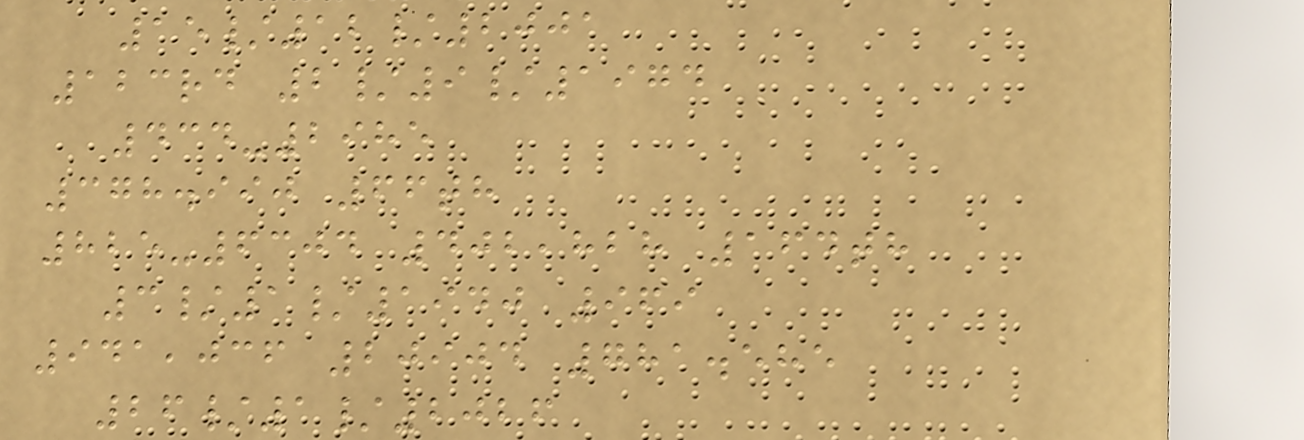15/12/2001
123rd 2/9/1974
434-2985
378.990 66th
825-6304 402,828 164th
3/1/1940 969
941,036 20904 781.585
26/1/2026
